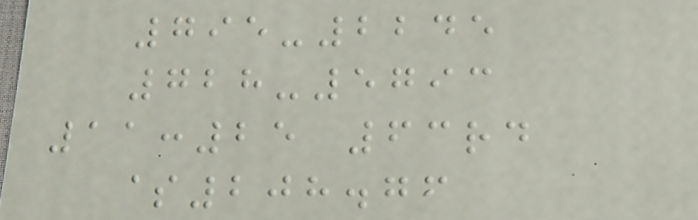795-2245
728-5793
11:25 63rd
$208.76
